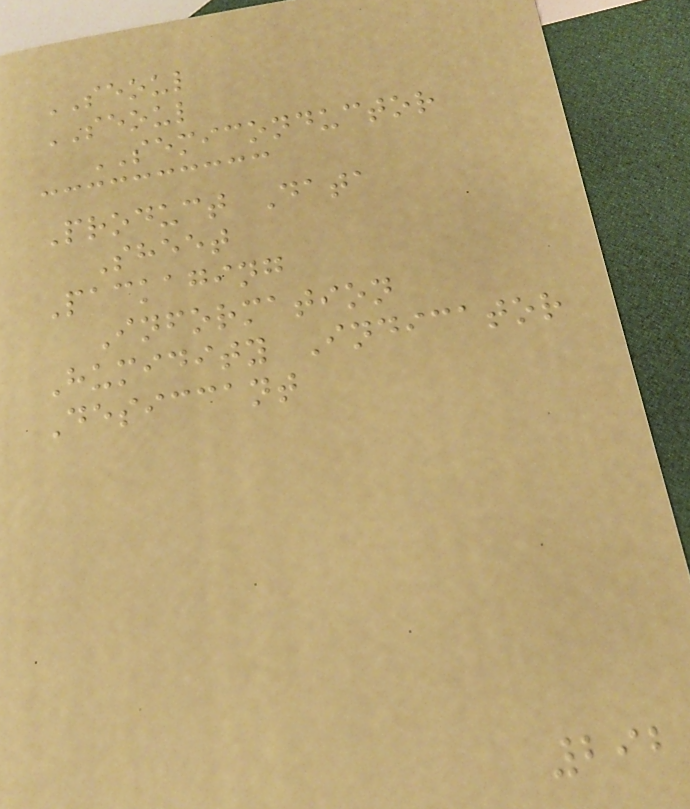SEOUL
SEOUL
SEMICONDUCTOR
Product Data
Sheet
Packaging
Information
Humidity Indicator
Desiccant
292
